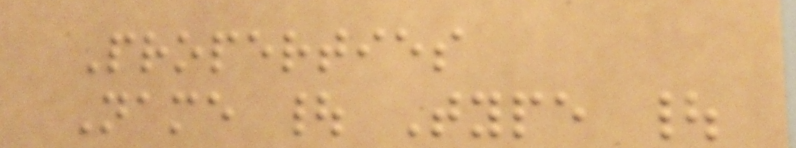Properties
Name | Type |
